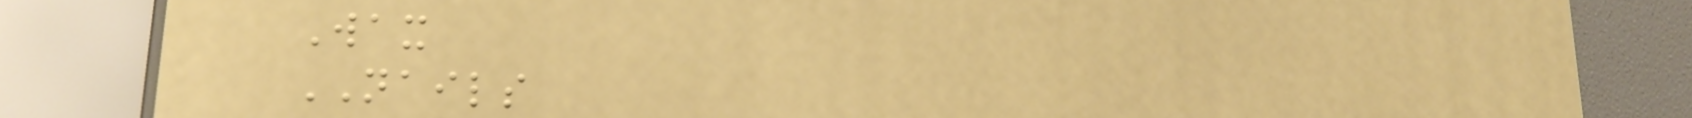Wax
NAILS
